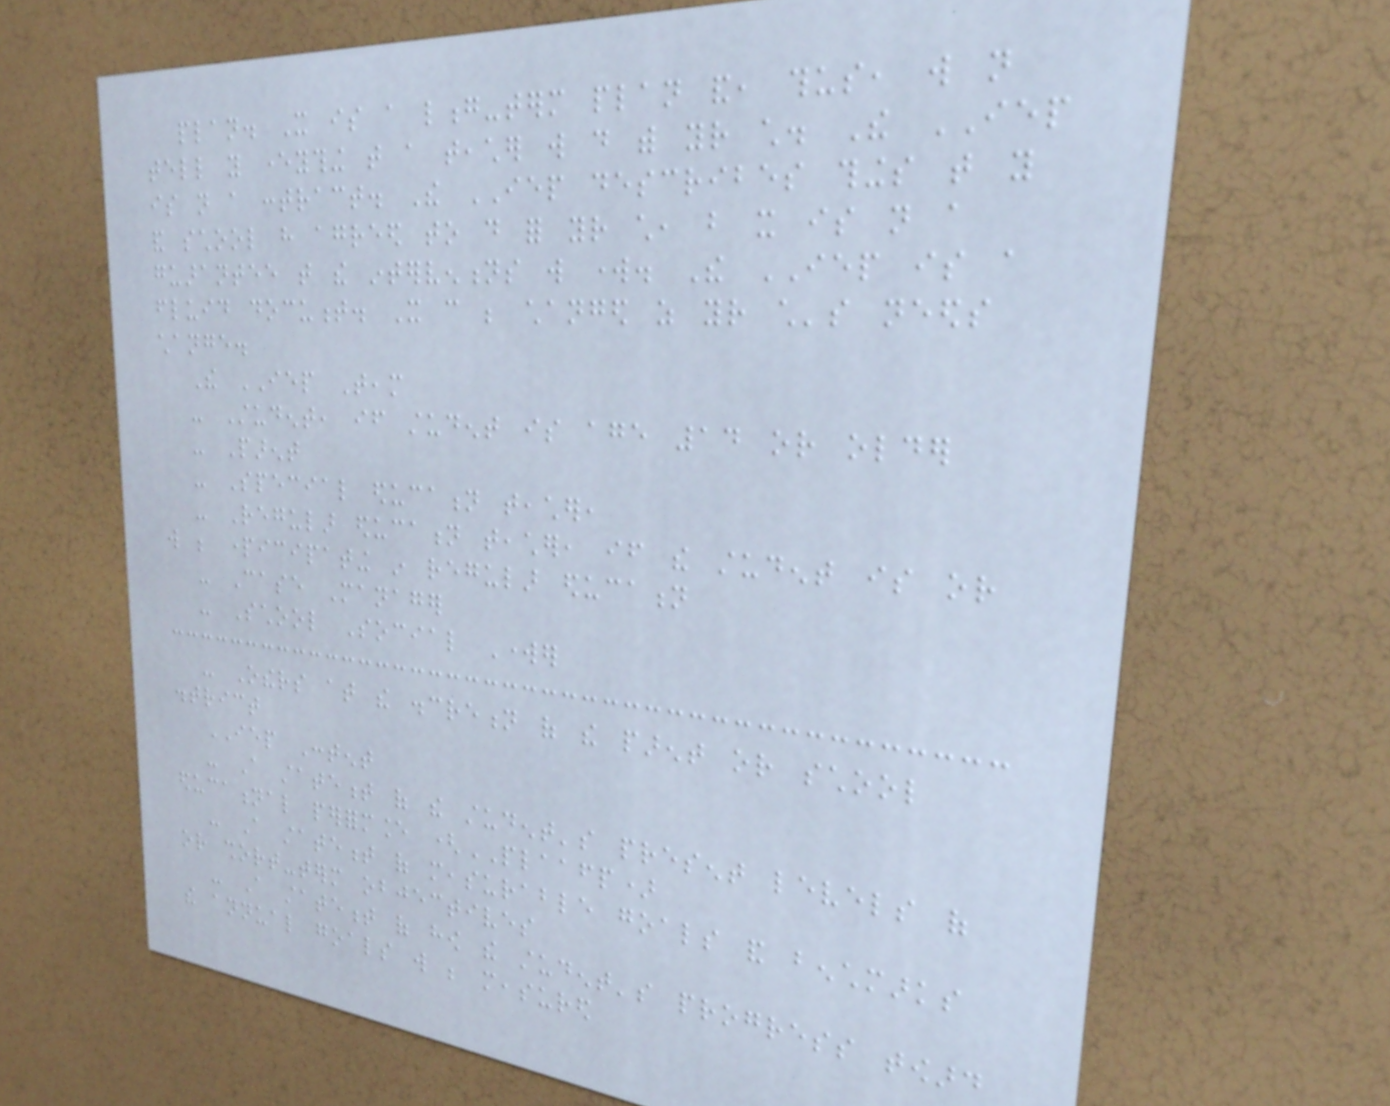plan. It is a long-term plan and, thus, will not
tell you everything that a teacher will do with your child. The IEP
is not a contract. The IEP describes things that you
and school have agreed to do for your child, but it is not a
guarantee that the interventions will work. The IEP is a
fluid document. It can be changed as your child's needs
change.
The IEP Team
- Student, if student is age 14 or older
- Parent
- Special education teacher,
- Regular education teacher, if the student is or
will be participating in regular education
- Case Manager
- School Social Worker
- Others at the discretion of the parent or school
district
IEP Content
- A statement of the student's present levels of
educational performance (PLAAFP)
- A statement of measurable goals and benchmarks
or short-term objectives
- A statement of how the student's progress toward
the annual goals will be measured
